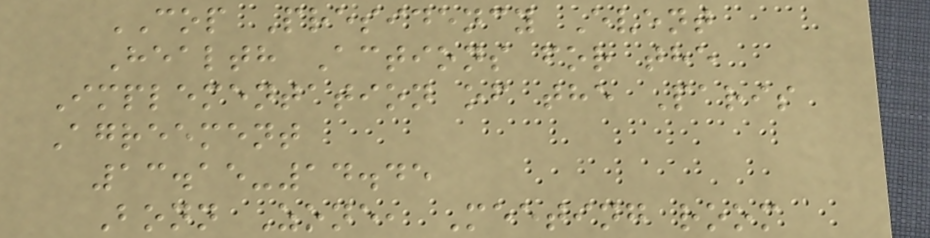COP Presidency Event
Health Actions for the
Implementation of the Paris
Agreement
13.15-14.45
Bonn Zone, Meeting room
